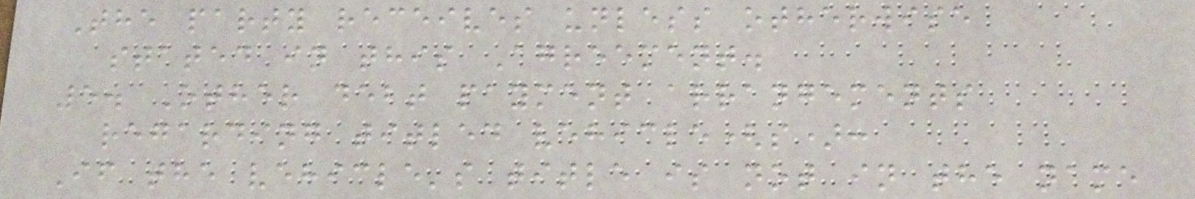The party receives unless otherwise
stated in this Agreement.
5. Other debt payment arrangements
regarding titled vehicle(s):
If the vehicle's title is not in the name
